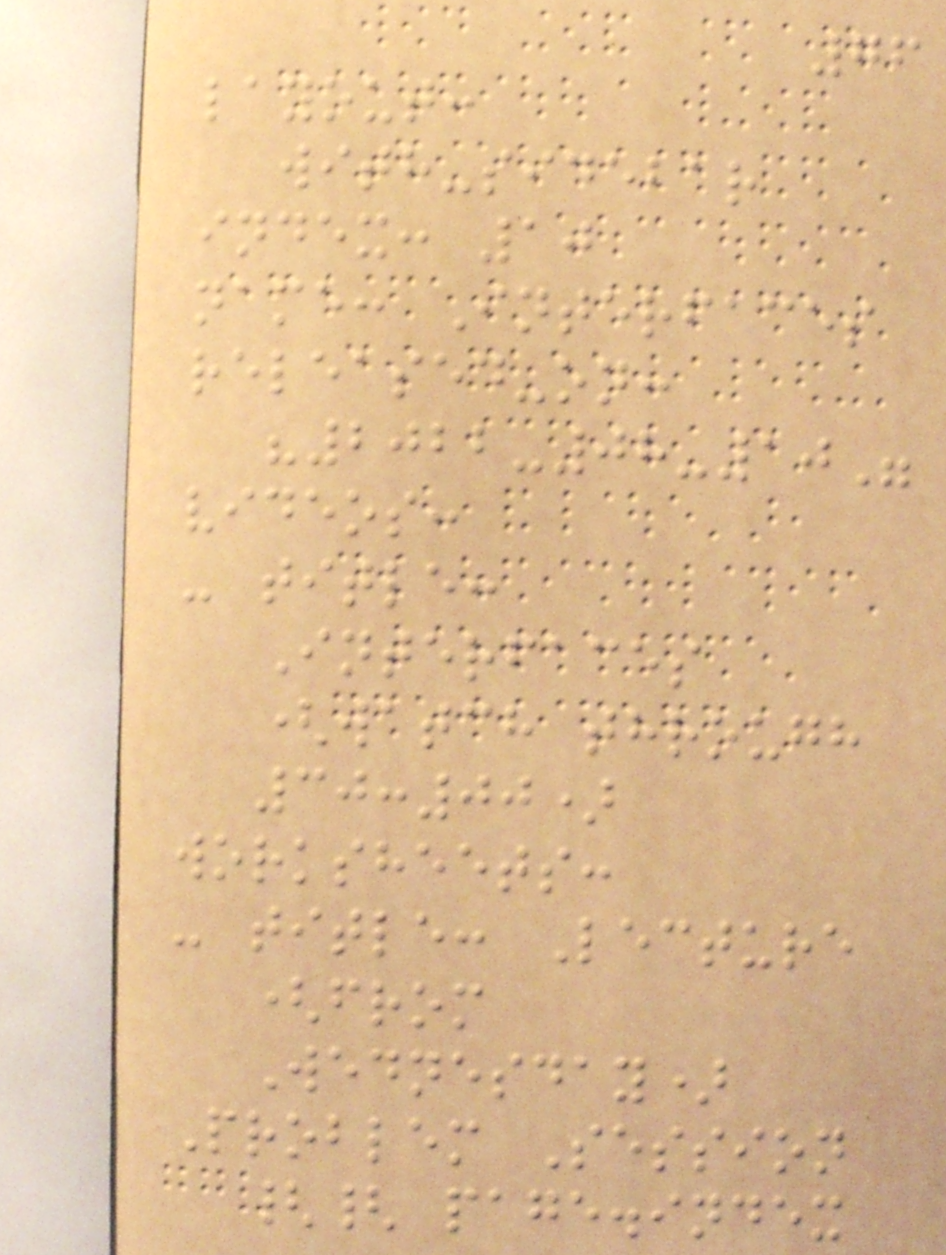76
layout:
with-sidebar
index: 10
name: Interfaces
released-on:
"2022-08-10"
videos:
- title:
Interfaces
(watch through
30:00)
worksheets:
- title: Lecture
(from
Wednesday)
Problem Session
{{ page.index
